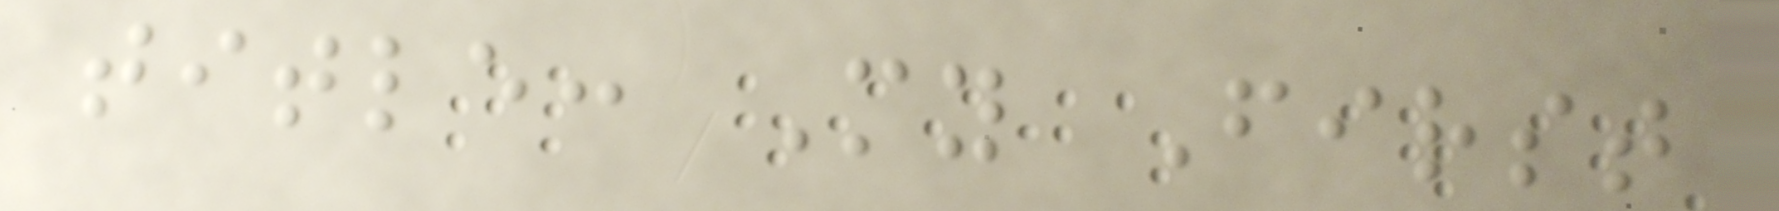title: My First
